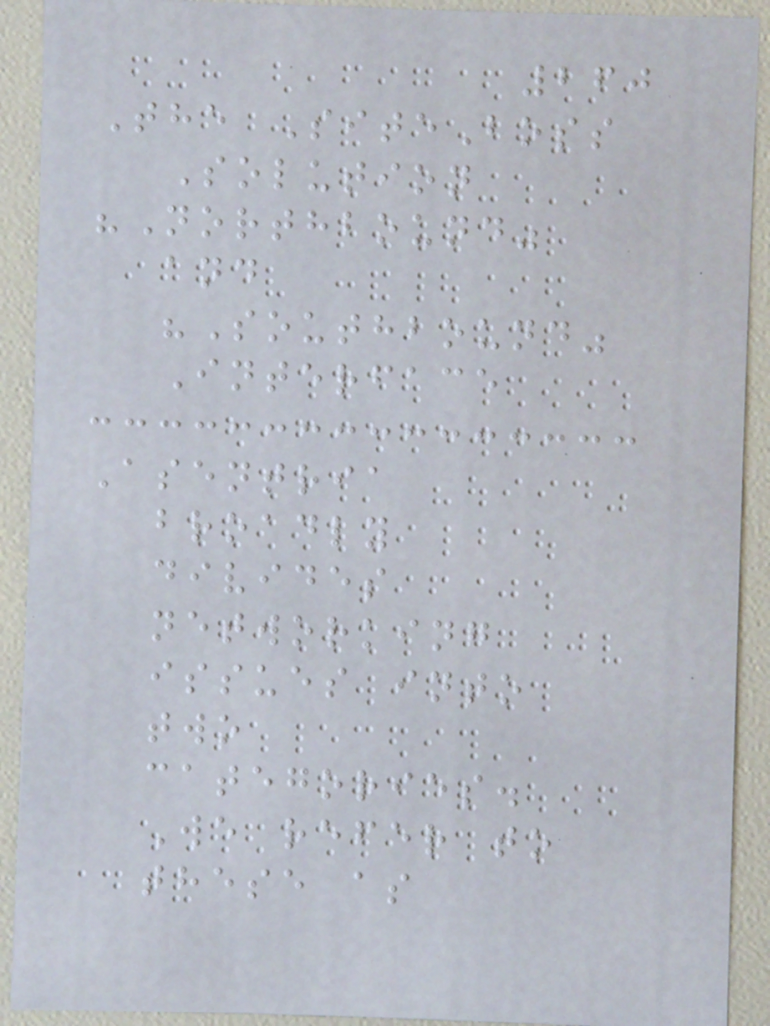260
The SiteBoss
Solution
"Northbound"
and
"Southbound"
Interface
Asentria
broadly
divides
networking
issues into
two
categories.
We refer to
these as
